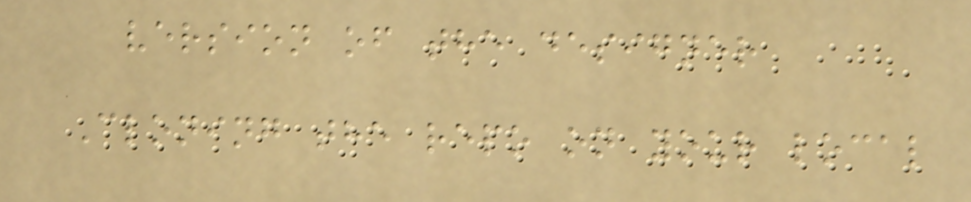version of the designer
Cloning the repo on your local
